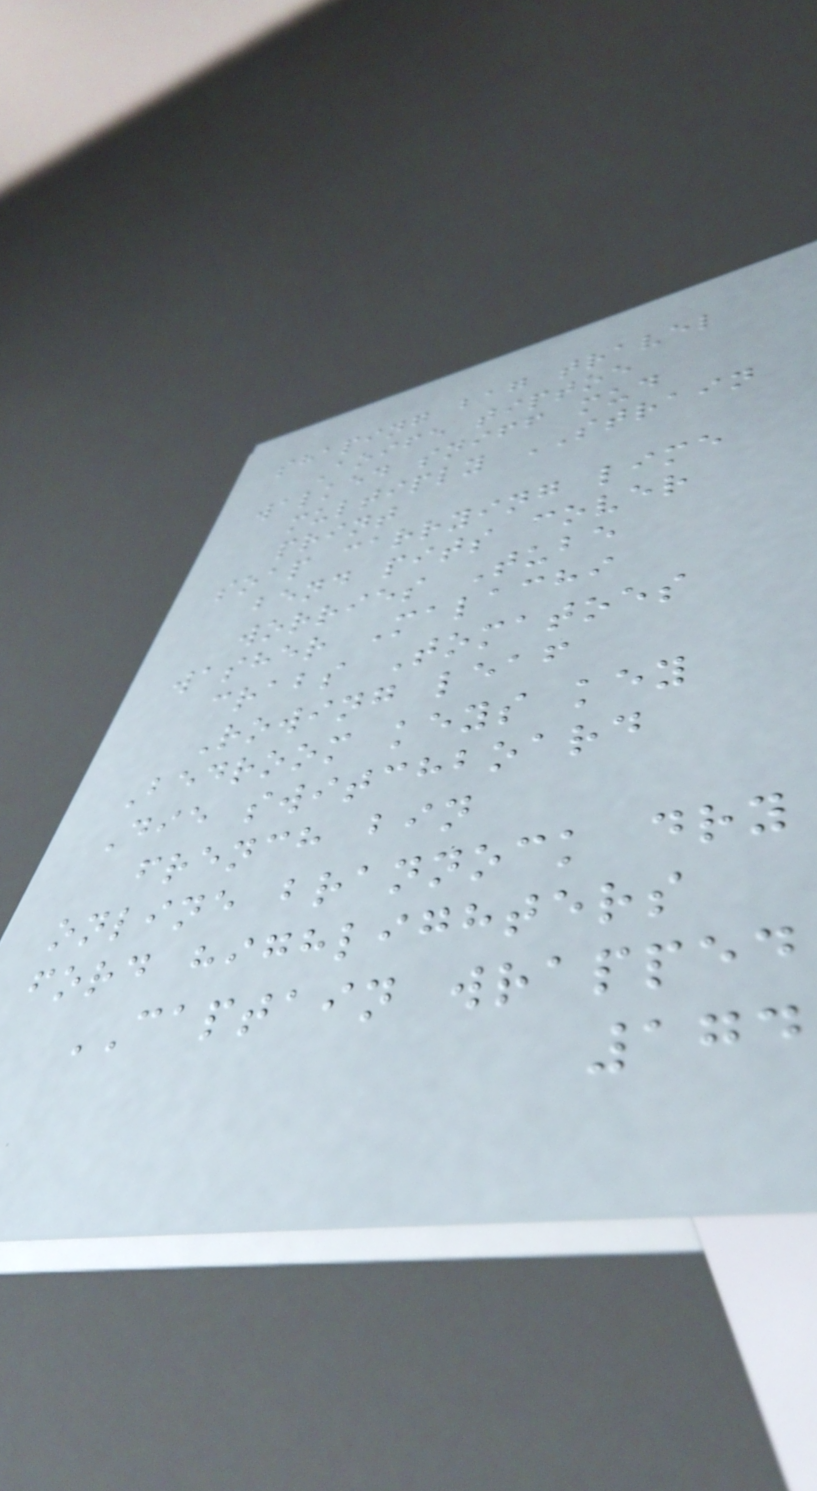shaping bag travel
Aoife tiptoe
walked sniff mud
multiply STRAIN
print
soap carrying lime
bend pits cover
worries Tube
washer Malachi
crabs Tomatoes
Rowing leaf
Bedroom keys key
Die switchboard
french bin
online brannock dry
ford highlighters
CAPTAIN wrapped
174
